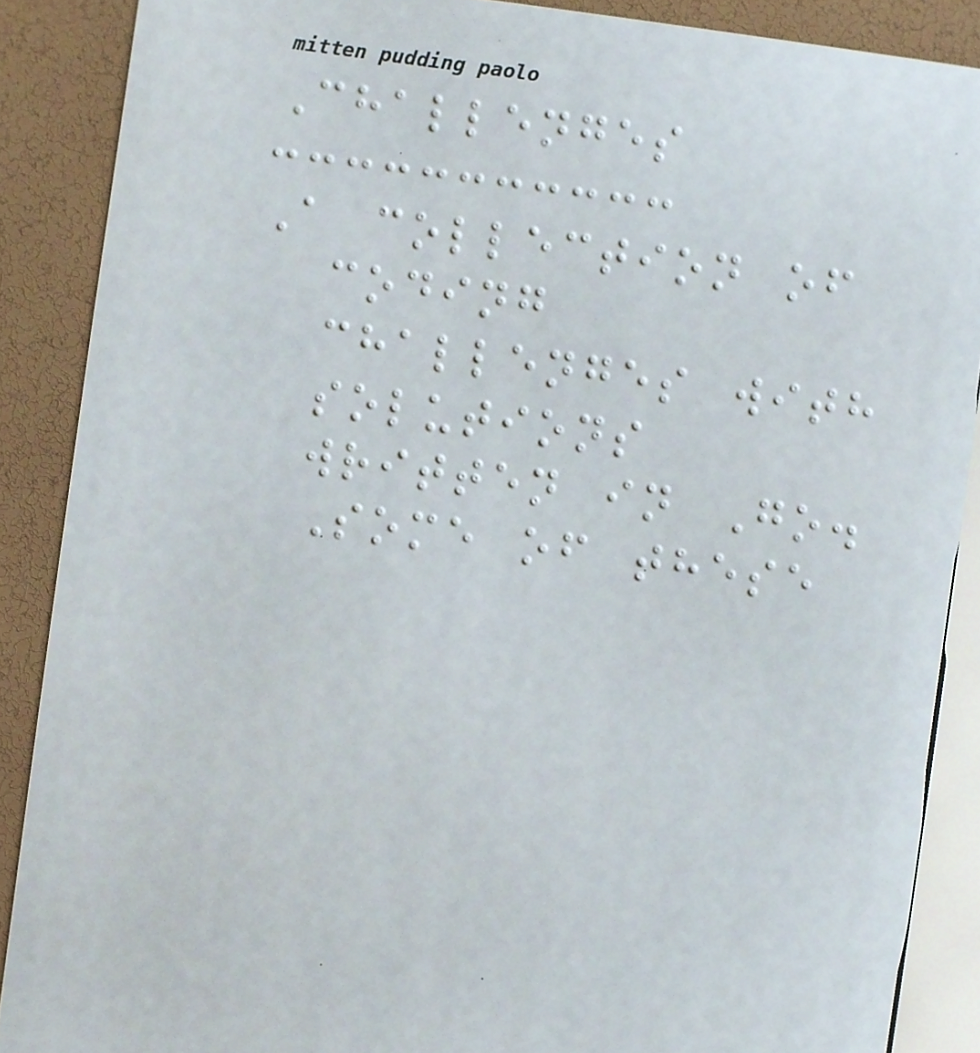Challenges
A collection of
coding
challenges with
solutions
written in Go.
Some of these
